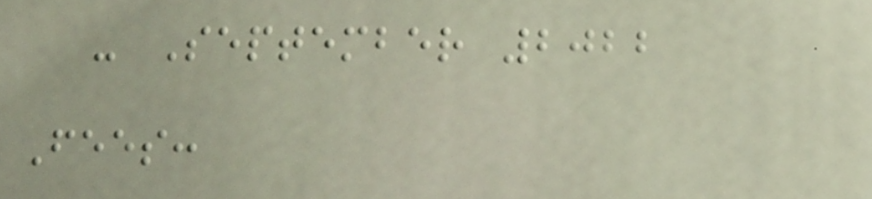- September 2022
Fees:
